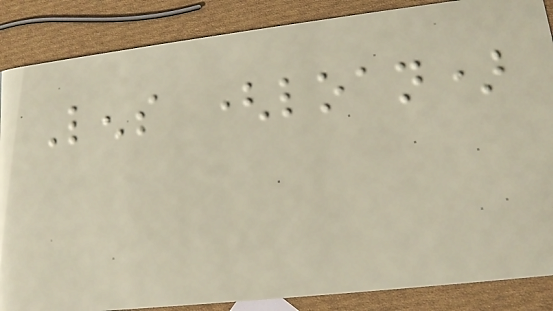Lens (loan)
